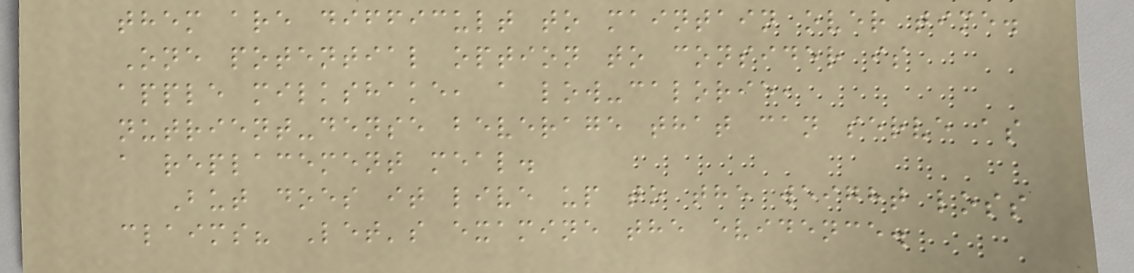them are difficult to maintain over time.
One potential option to consider is
apple milkshake, a low-calorie,
nutrient-dense beverage that can serve as
a replacement meal.
But does it live up to the weight loss
claims? Let's examine the evidence.
